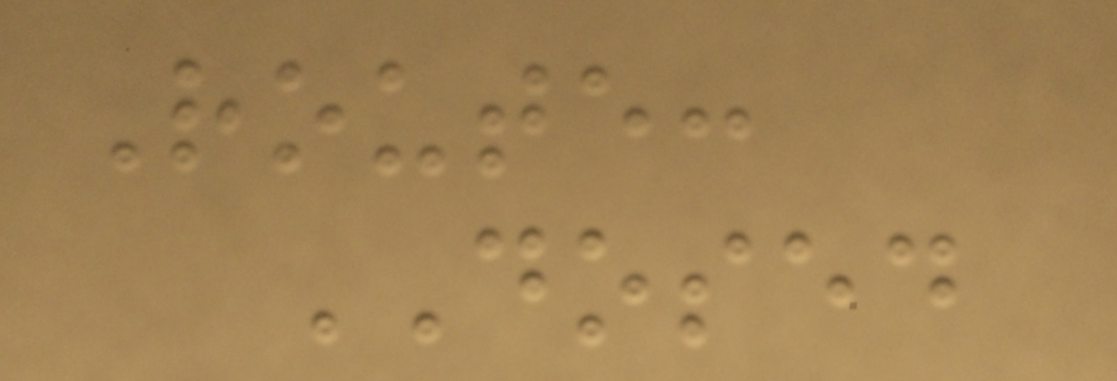Route:
DOSED
